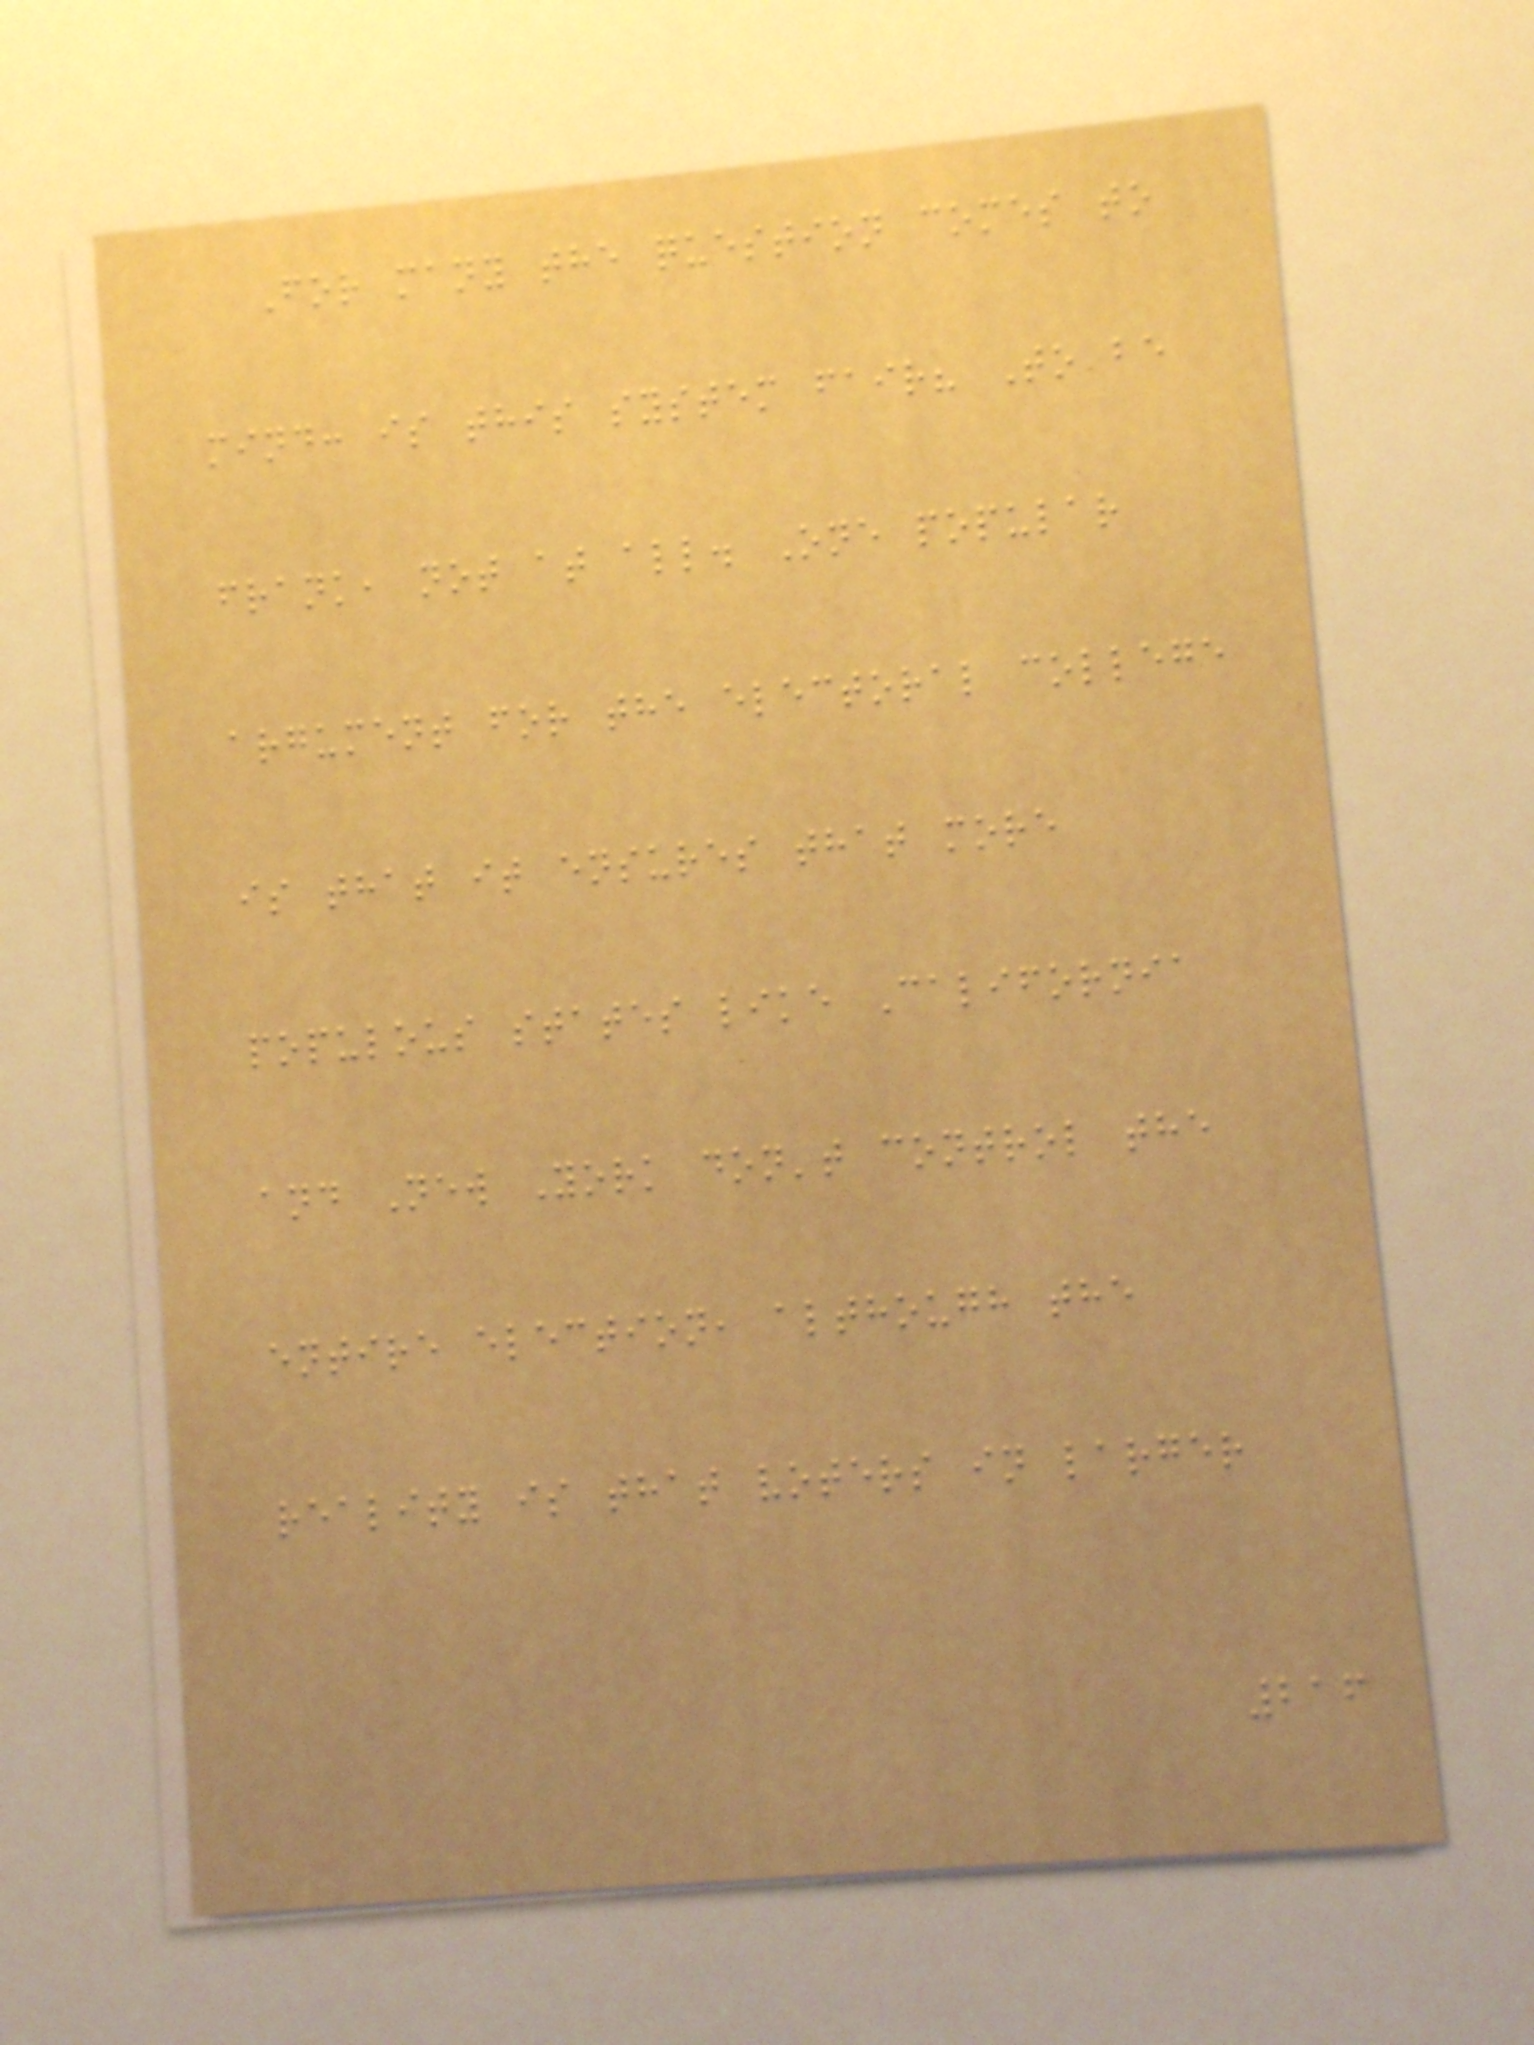For many the question comes to
mind: is this system fair? To be
frank, not at all. One popular
argument for the electoral college
is that it ensures that more
populous states like California
and New York don't control the
entire election, although the
reality is that voters in larger
216
